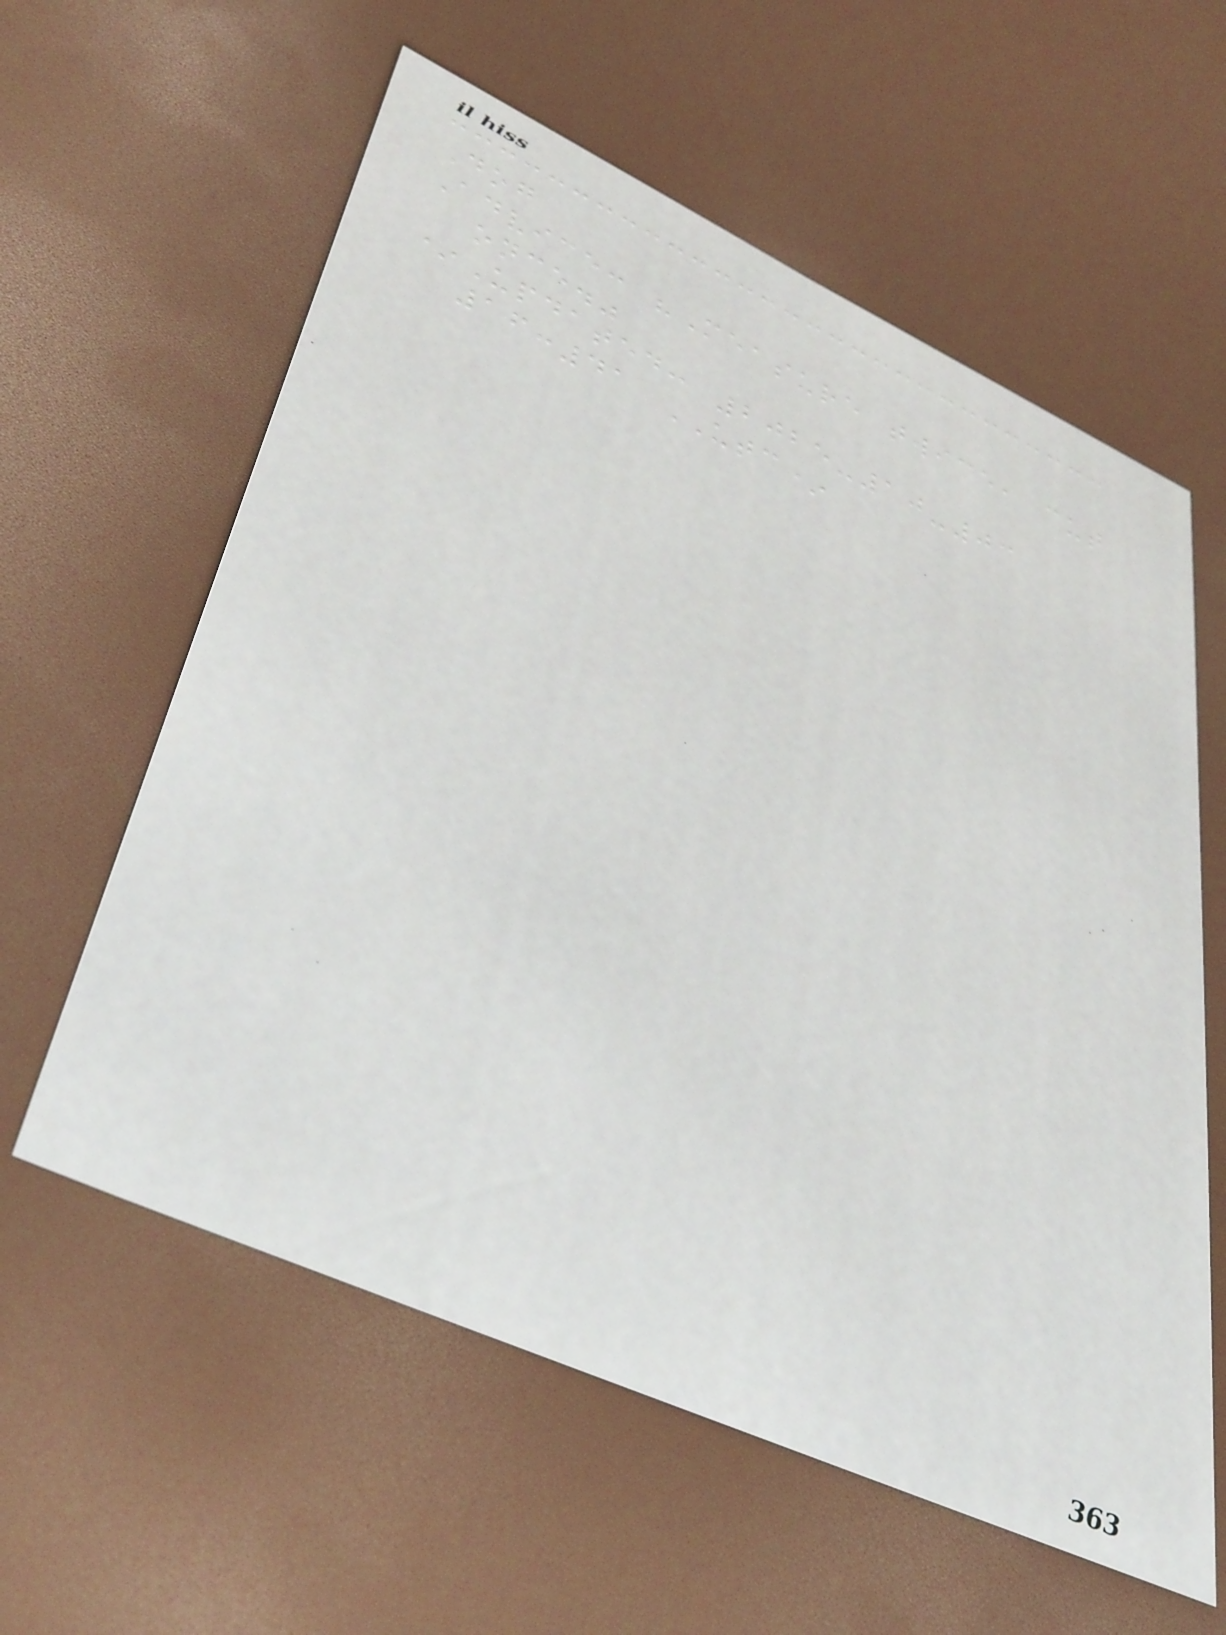Dog
Advice: "Measure twice, cut
once."
*Updated: 2025-10-03
16:41 UTC*
